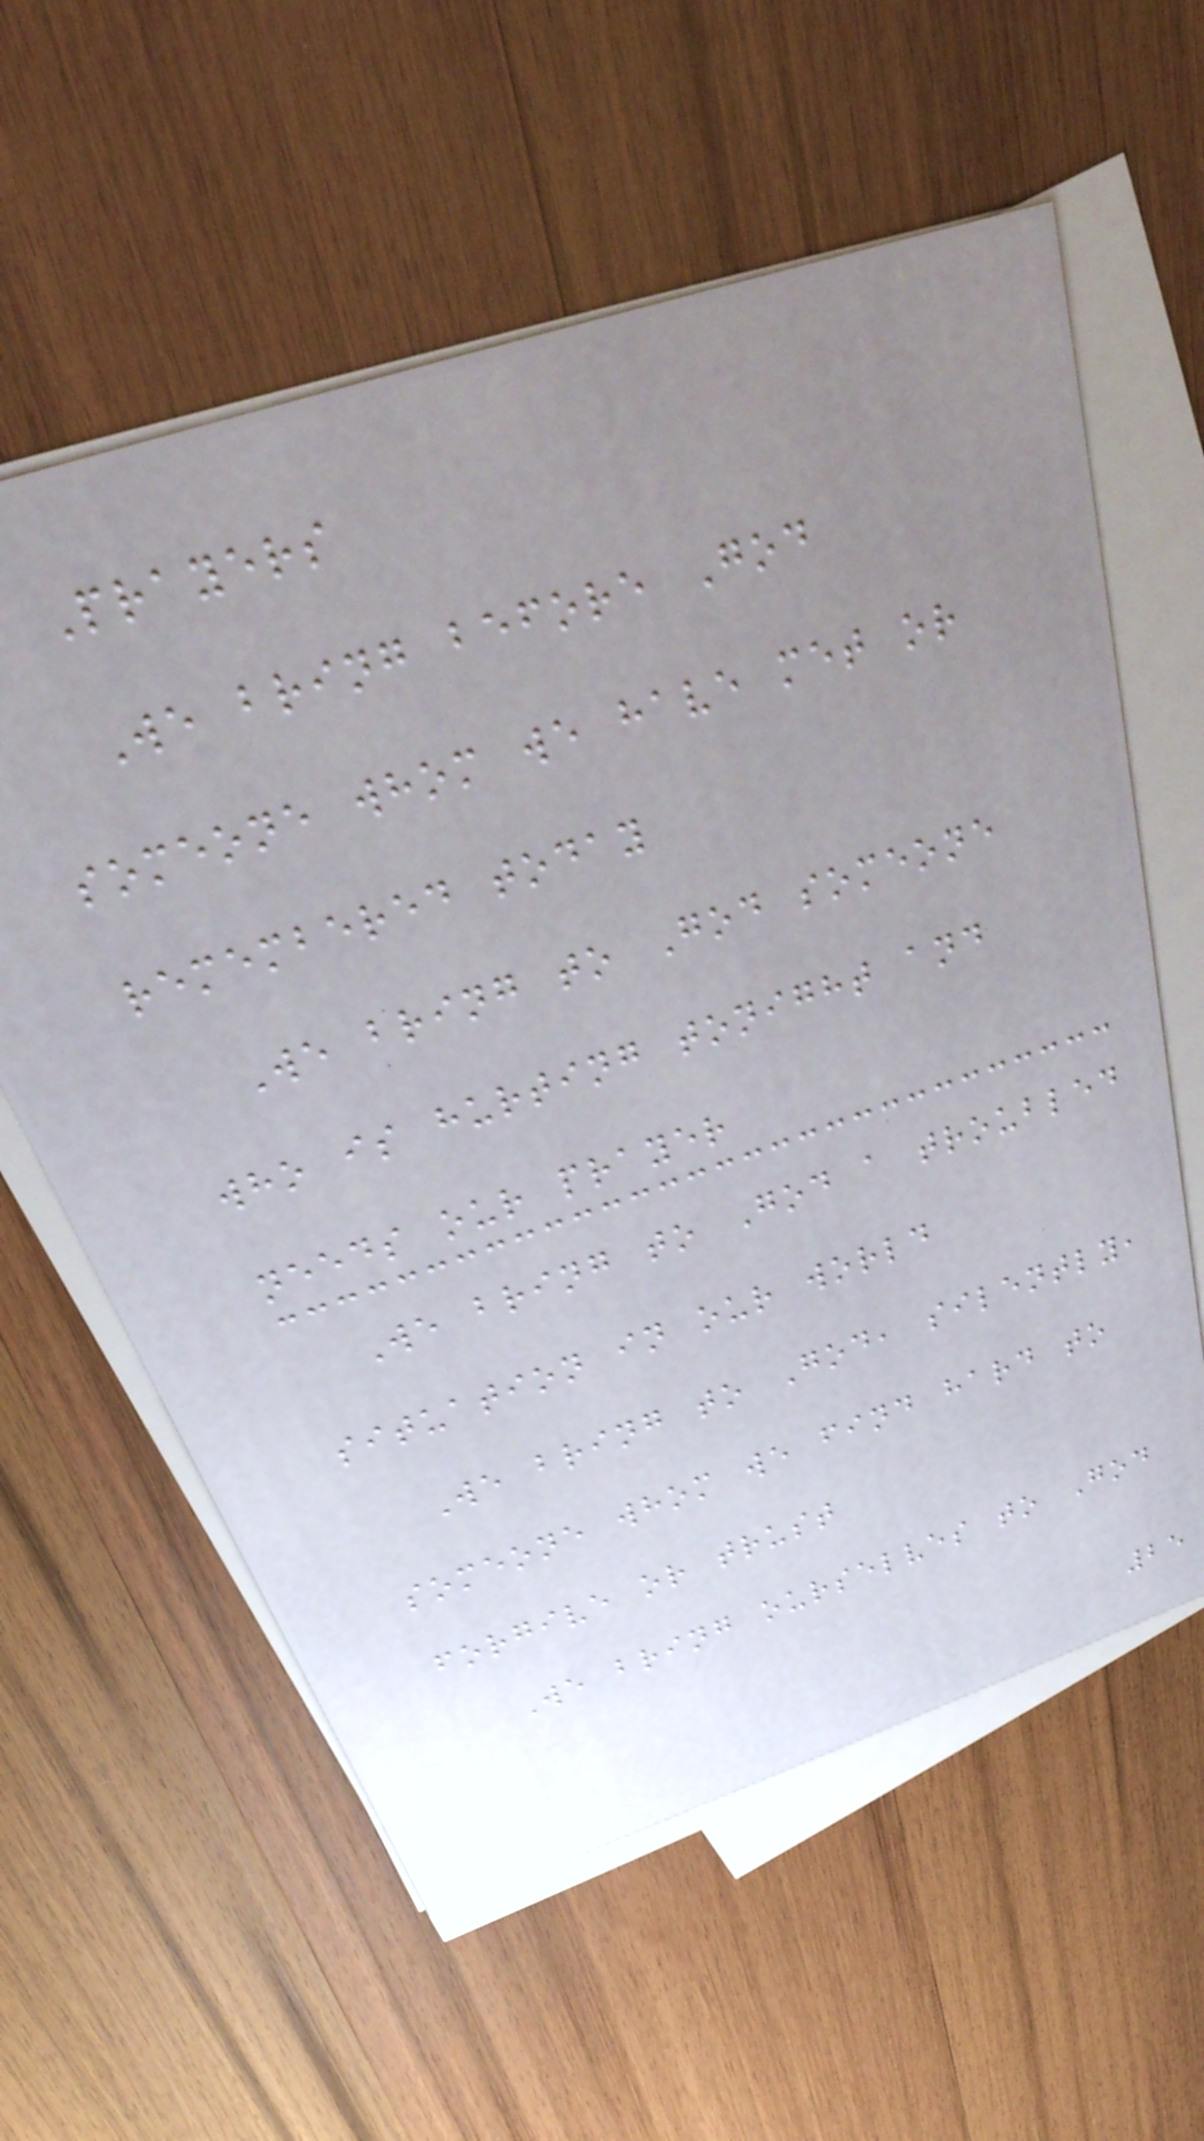Prayers
We bring before God
someone whom we have met or
remembered today
We bring to God someone
who is hurting tonight and
needs our prayer
We bring to God a troubled
situation in our world
We bring to God, silently,
someone whom we find hard to
forgive or trust
We bring ourselves to God
25
